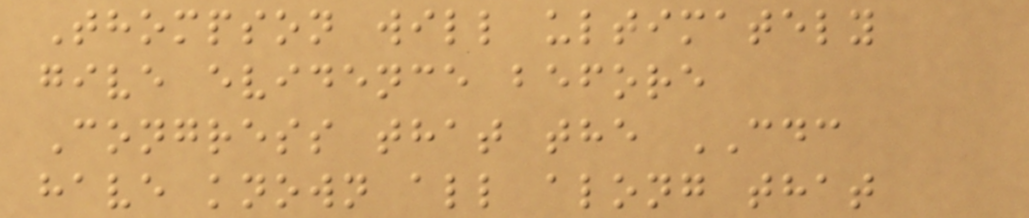Thompson will ultimately
give evidence before
Congress that the CDC
have known all along that
